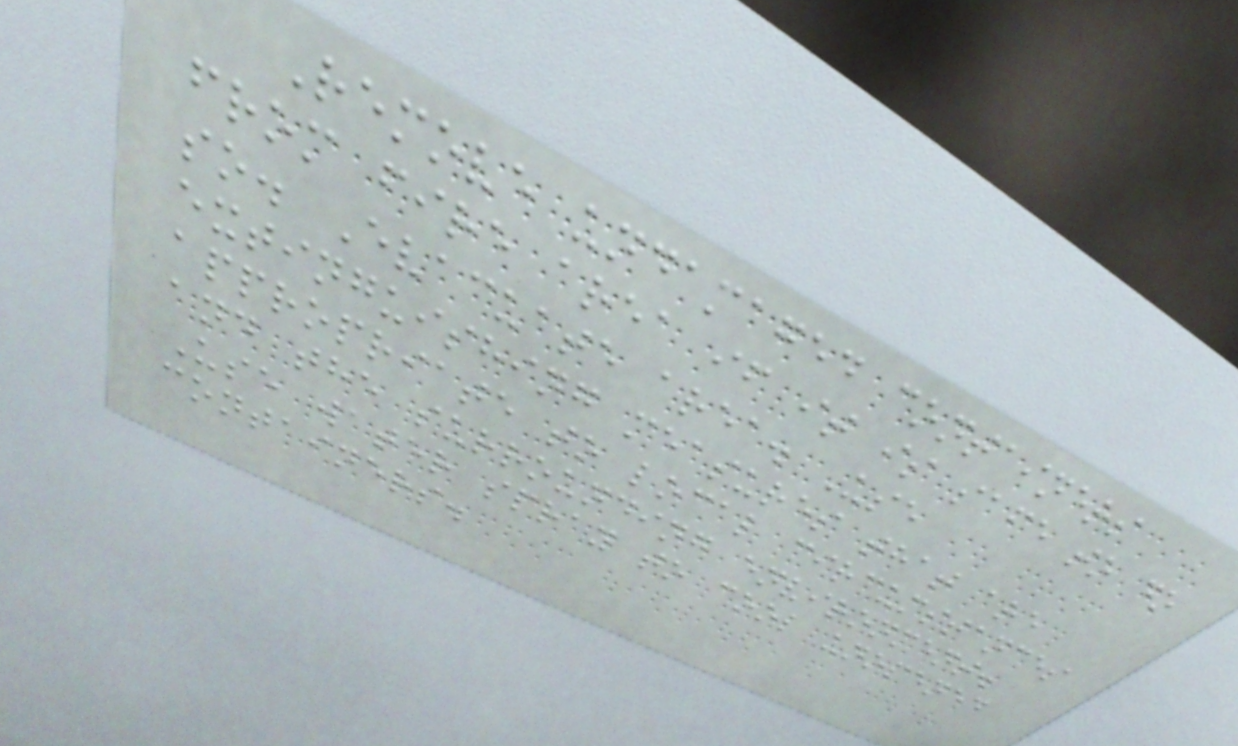Remove undamaged containers
from fire area if it is safe to do
so. Evacuate area. Use
extinguishing measures that are
appropriate to local circumstances
and the surrounding environment.
Use water spray to cool unopened
containers.
